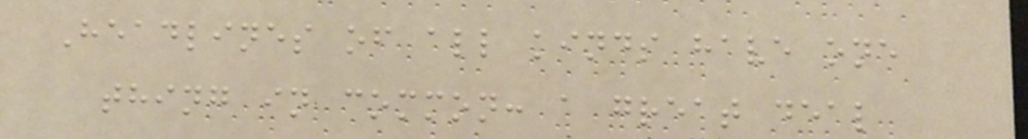Headlines of all kinds have one
thing in common: a great deal
